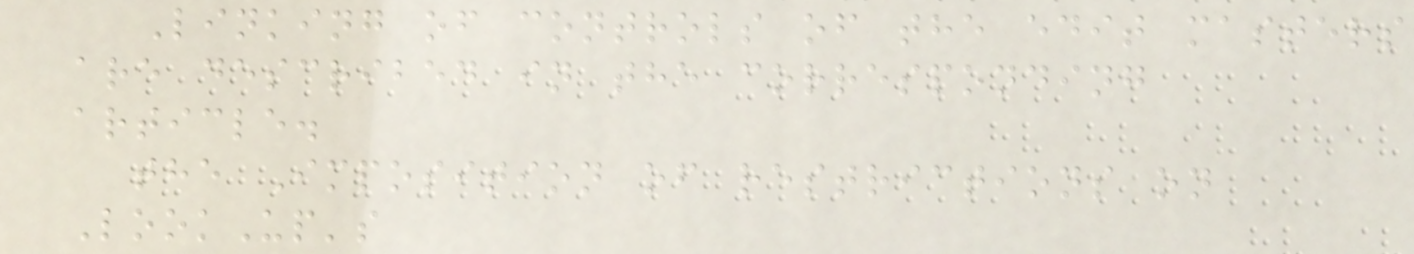Linking of controls of the edit masters
are described in the corresponding
article.
the Imposition of restrictions on
LookUp's
